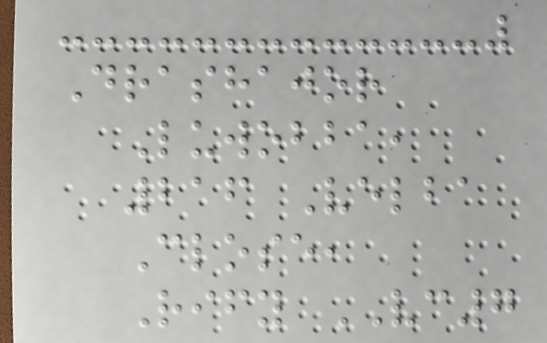Drashajor
Luwobba,
216 Velba
Close,
Rify VC7
